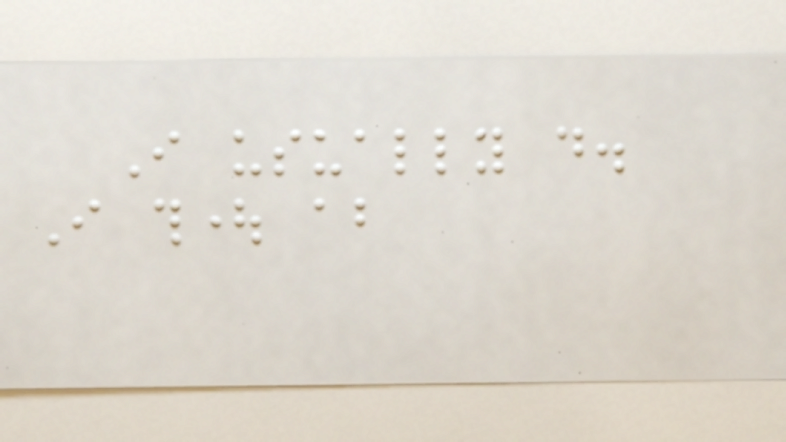I usually do.
I thought about
